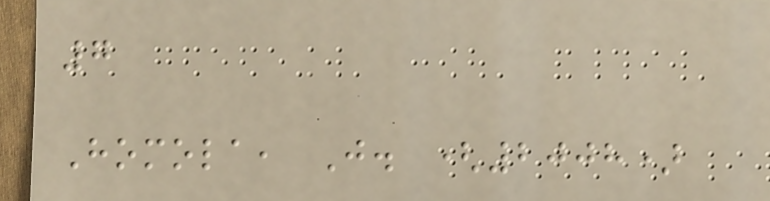7
Homola, J. (2008)
